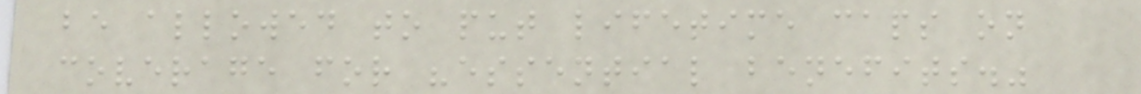be allowed to put lifetime caps on
coverage for "essential benefits."
